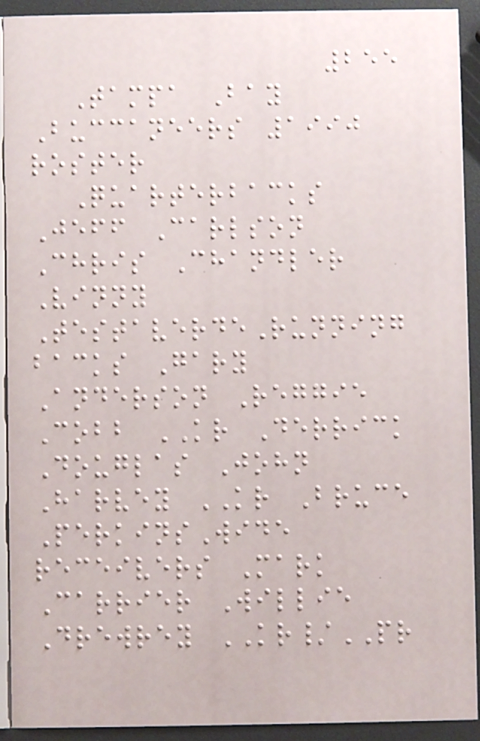255
Tampa Bay
Buccaneers 1990
roster
Quarterbacks
Jeff Carlson
Chris Chandler
Vinny
TestaverdeRunning
backs Gary
Anderson Reggie
Cobb KR Derrick
Douglas John
Harvey KR Bruce
PerkinsWide
receivers Mark
Carrier Willie
Drewrey KR/PR
